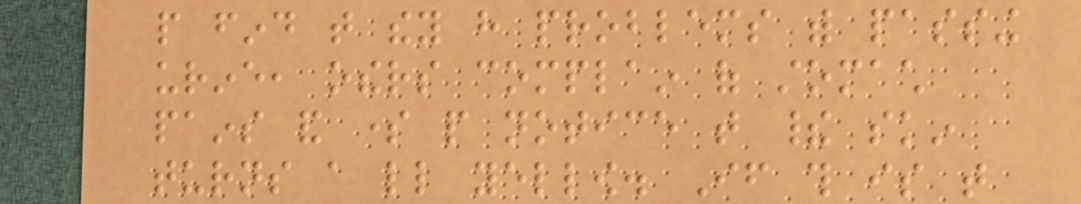people find that they have problems with passing
urine, others complain of stomach
pains and some people notice that their skin
turns a little yellow. If this is that
